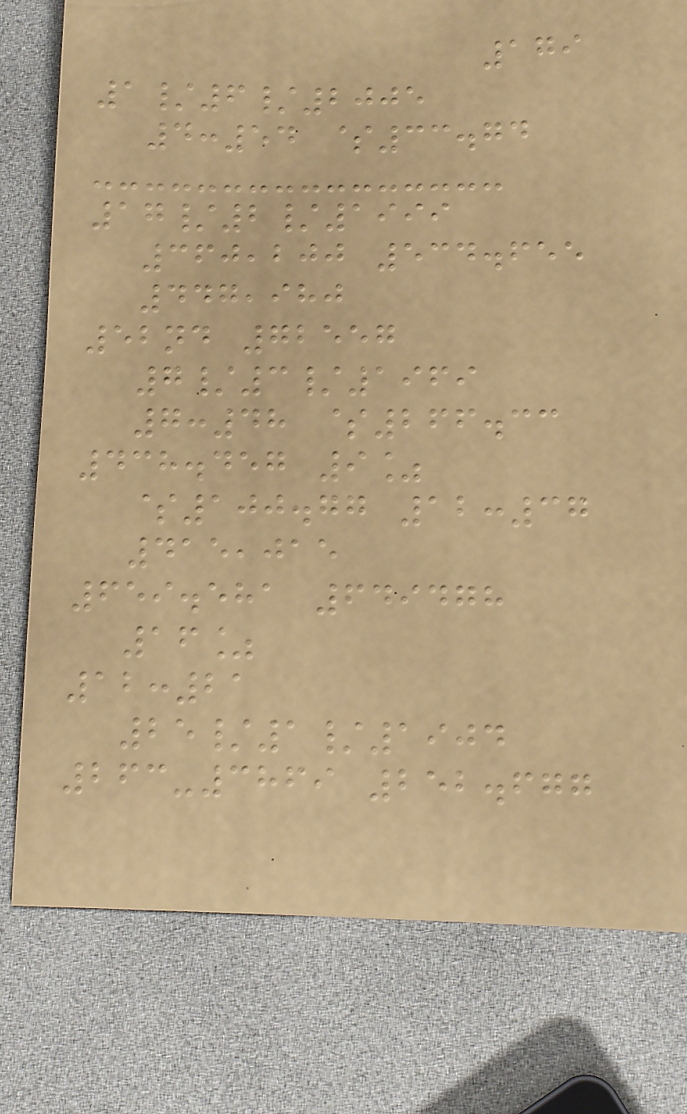179
1/6/2005
4:54 $33.74
17/2/1999
360,200 534.655
447,980
52nd 72557
7/3/1969
7:48 $266.33
438.457 9%
$100.77 12:37
415,015
659.581 649478
16%
12:21
25/1/1904
263-3869 252.677
